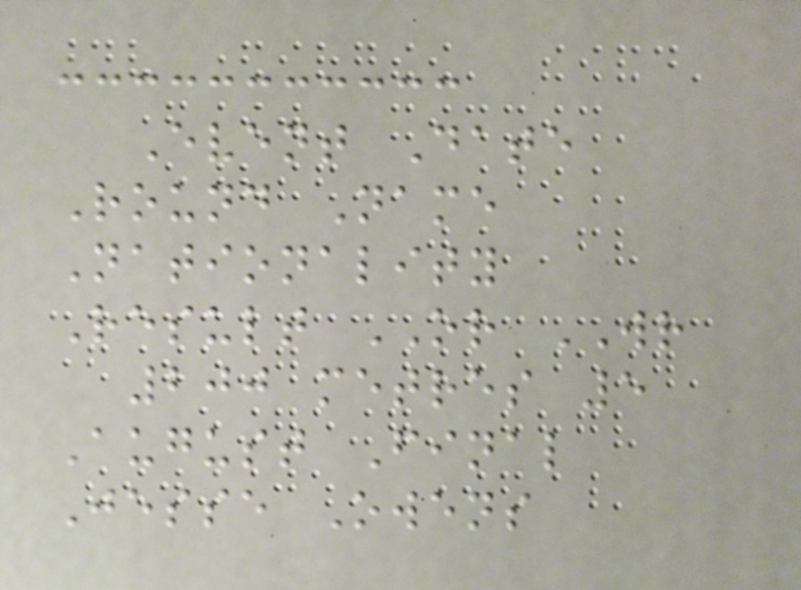Event Date
Round Name
Nationality
Result OR WR
200 metres 5
August Final
Jesse Owens
